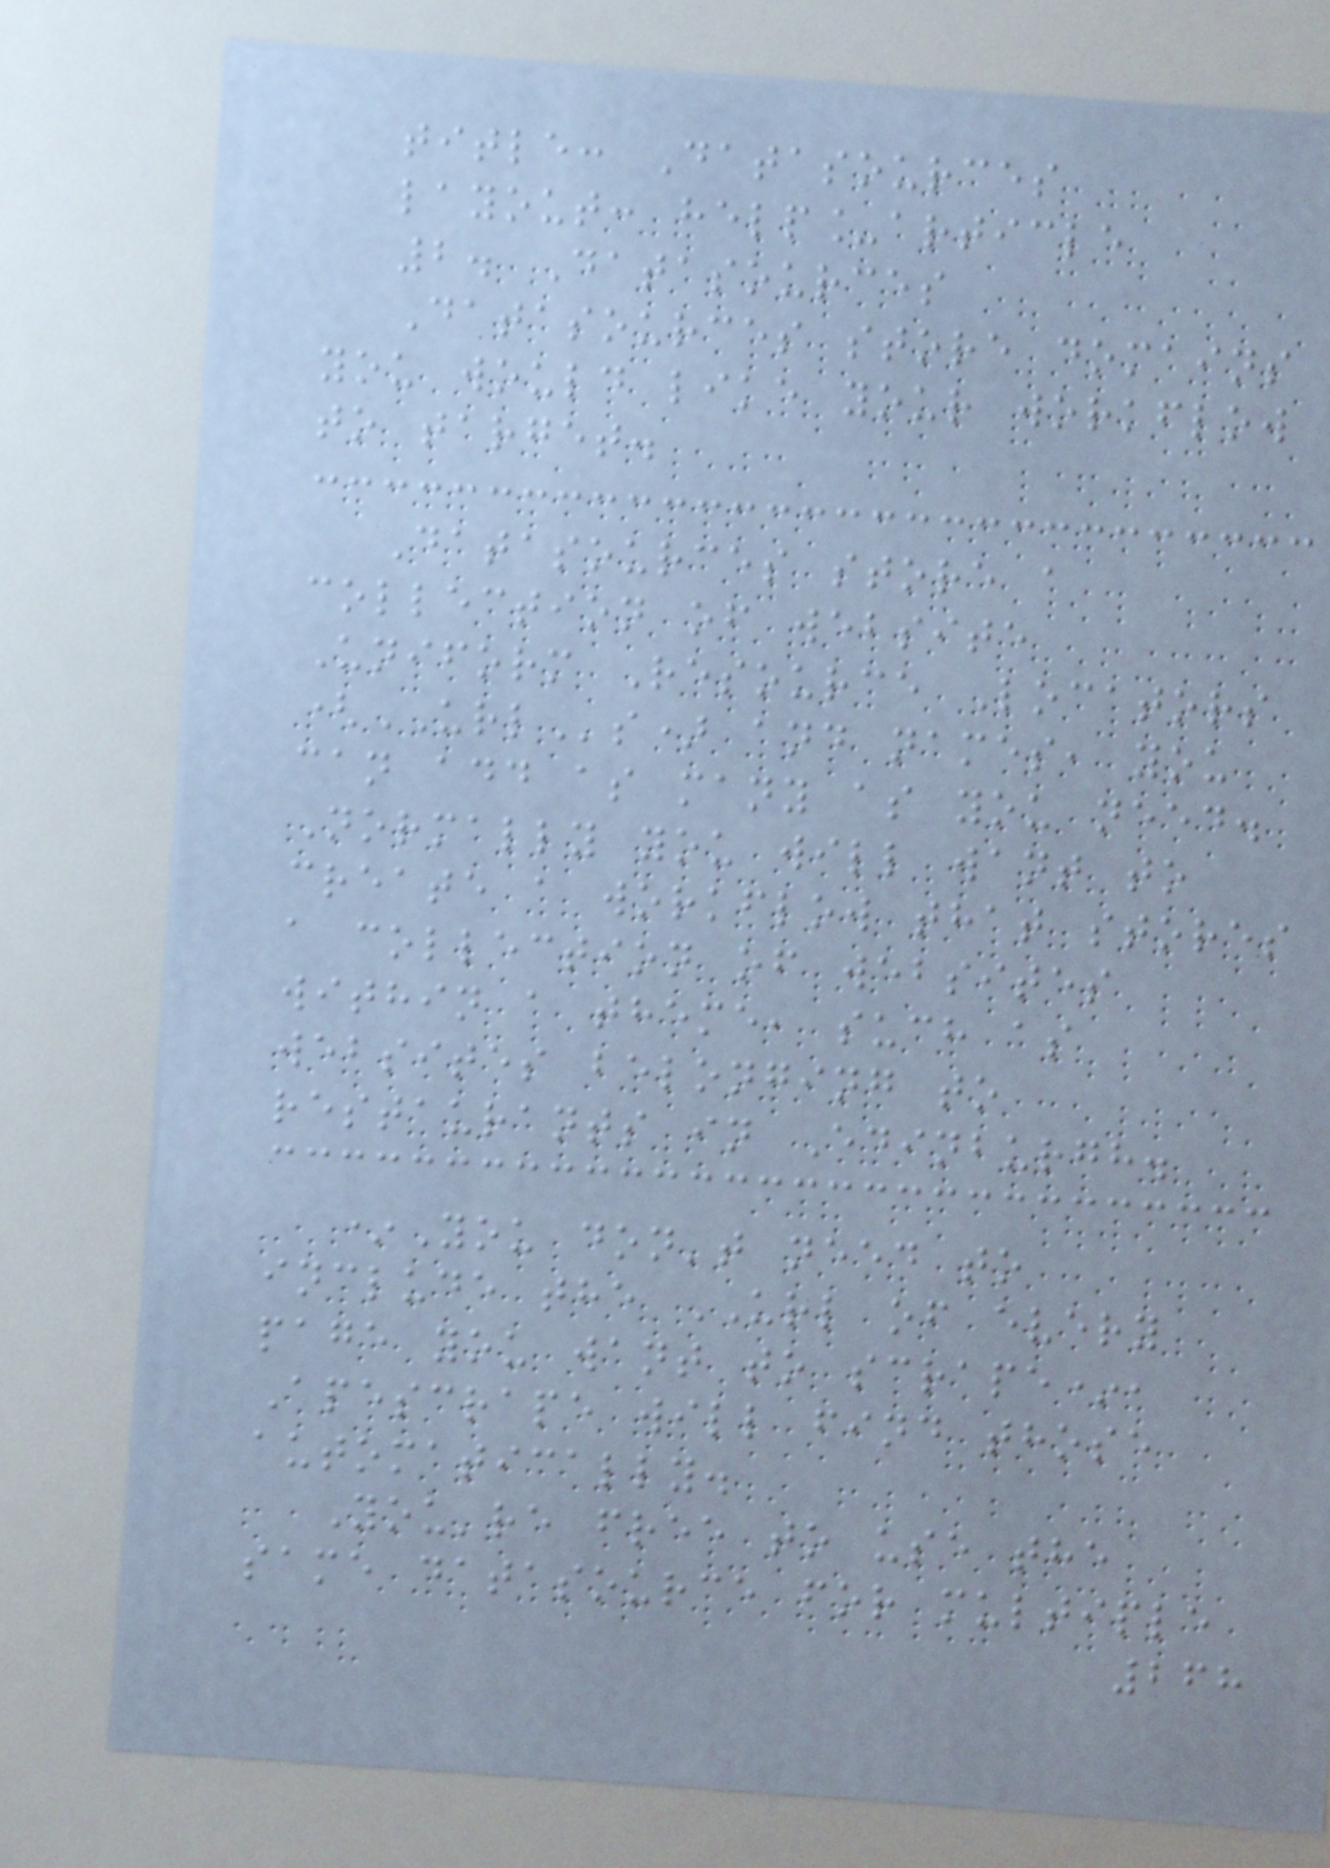title: Datasources
layout: help_article
2. Datasources
Datasources store domains
you would like your workflow
to target.
Datasources store a
collection of website
Uniform Resource Locators
(URLs) and names, you
can add as many as you need.
Normally you will want to
create a workflow that stores
a collection of websites
within a theme, such as
websites belonging to
restaurants in Edinburgh.
*You don't need to
include the URL of every
page you want to scrape*,
Apescrape will find those
automatically.
You're free to use the
same datasource for multiple
268
